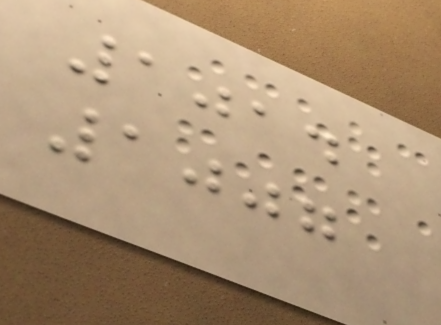1014
1007
